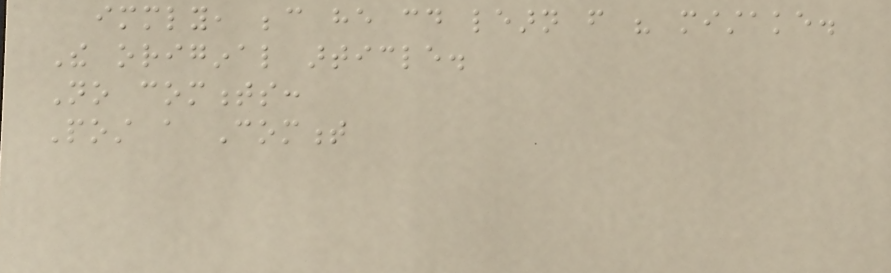immediately, because he could learn from his mistake.
The original article.
No comments:
Post a Comment
